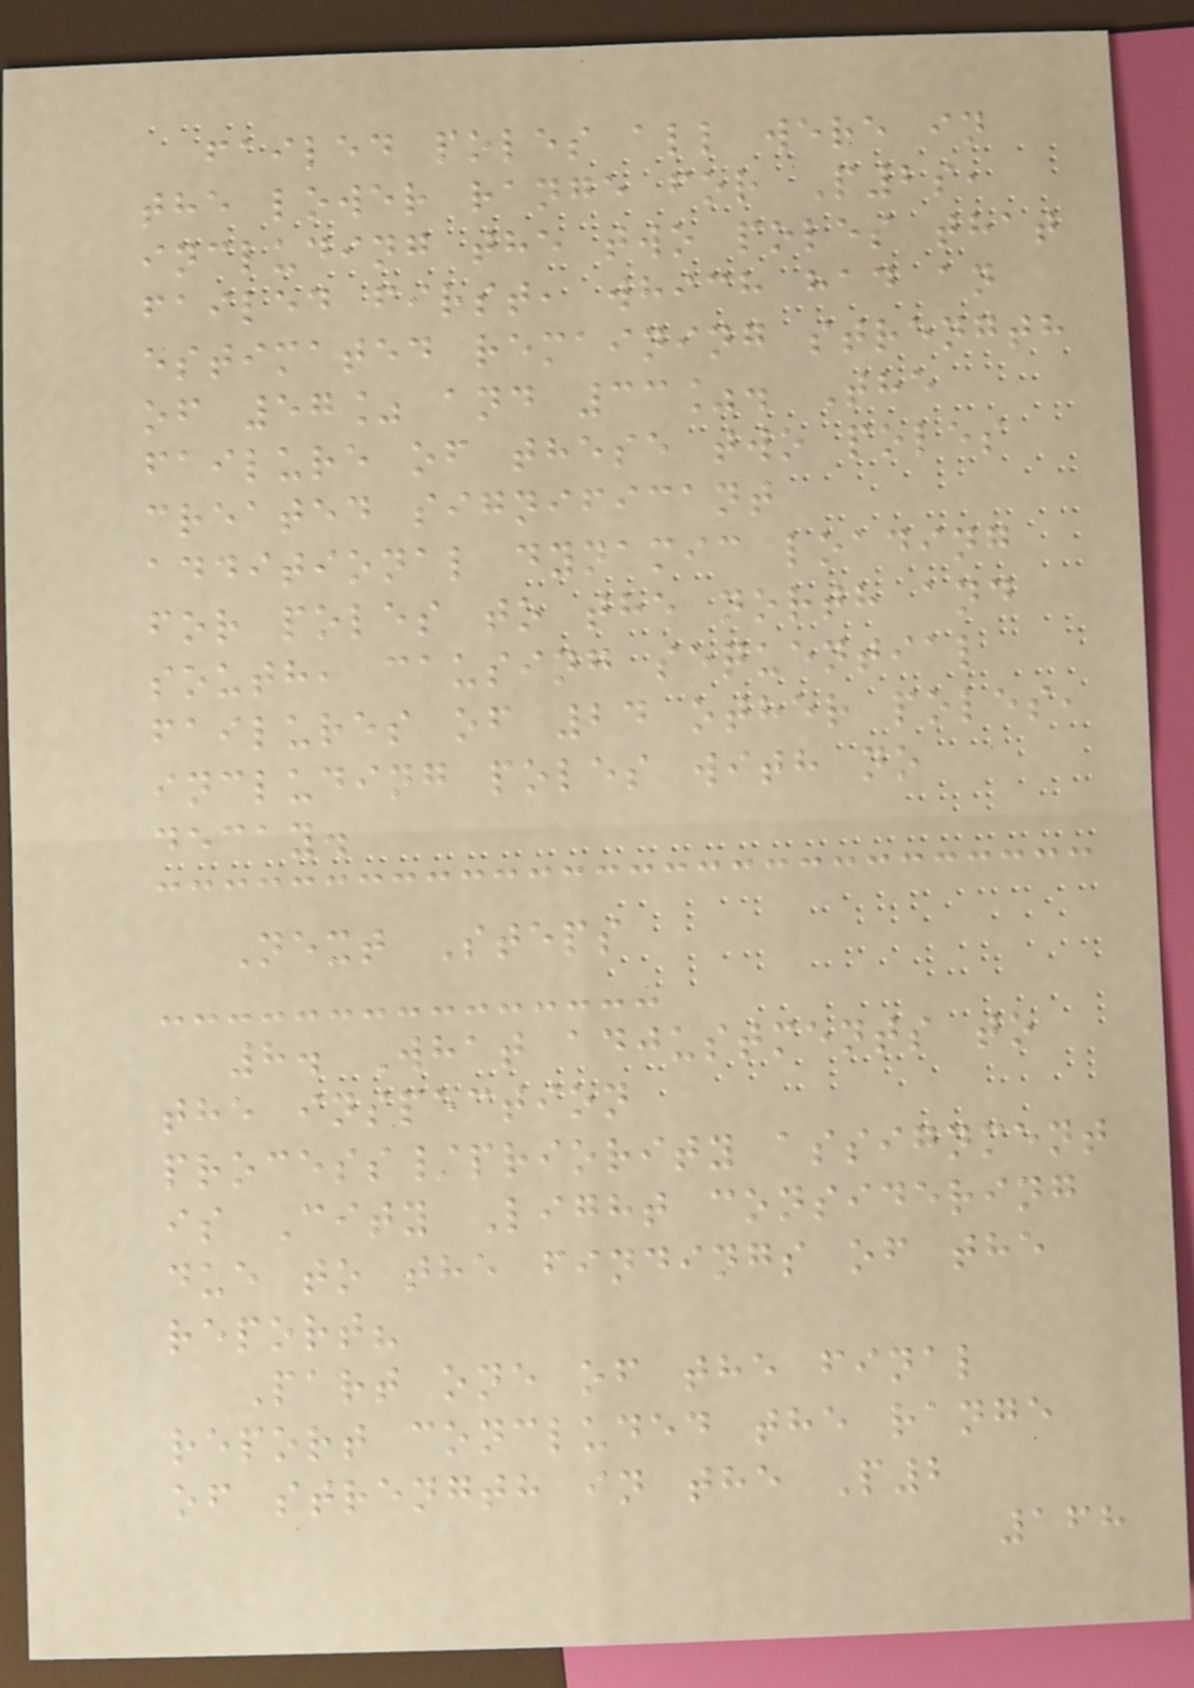failed poles all were in
the lower range for P2s,
including the two poles that
failed first, which had an
estimated remaining strength
of 57% and 33%. The
failure of these two poles
created significant
additional dynamic loading
for poles to the north and
south, causing sequential
failures of 24 other poles,
including poles with no
decay.
Next Steps
8. What adjustments to
the inspection
process/priority assignment
is City Light considering
due to the findings of the
report?
Part one of the final
report concluded the range
of strength in the P2
168
